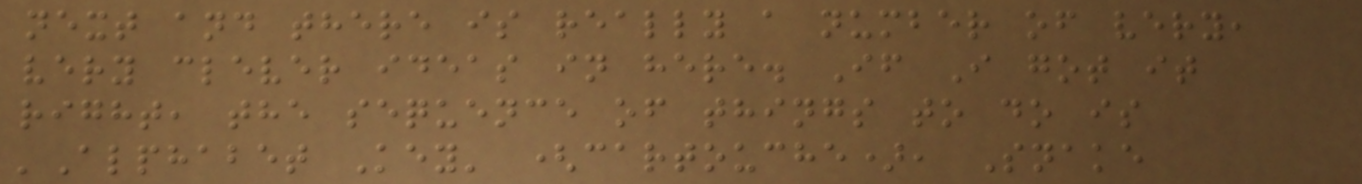next and there is really a number of very,
very clever ideas in here. If I got it
right, the sequence of things to do is
'Alphabet Key' (cartouche), Snake
